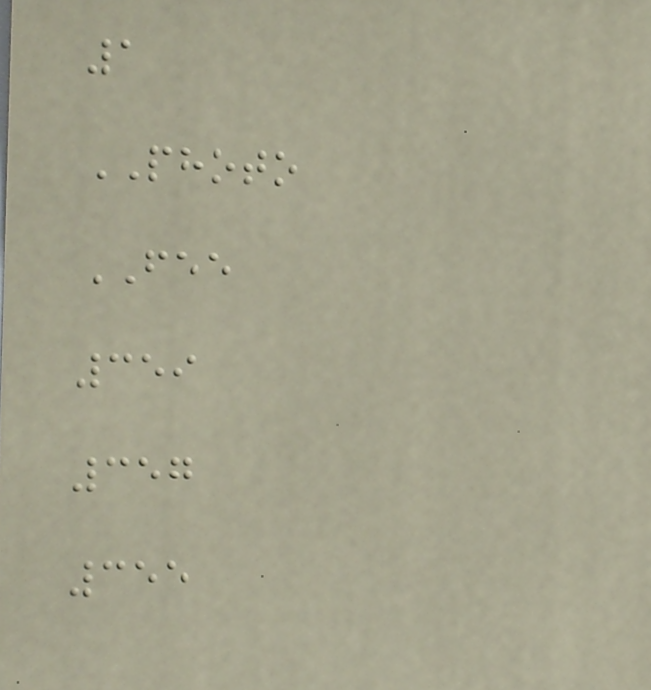1
PHOTO
FEE
359
357
355
